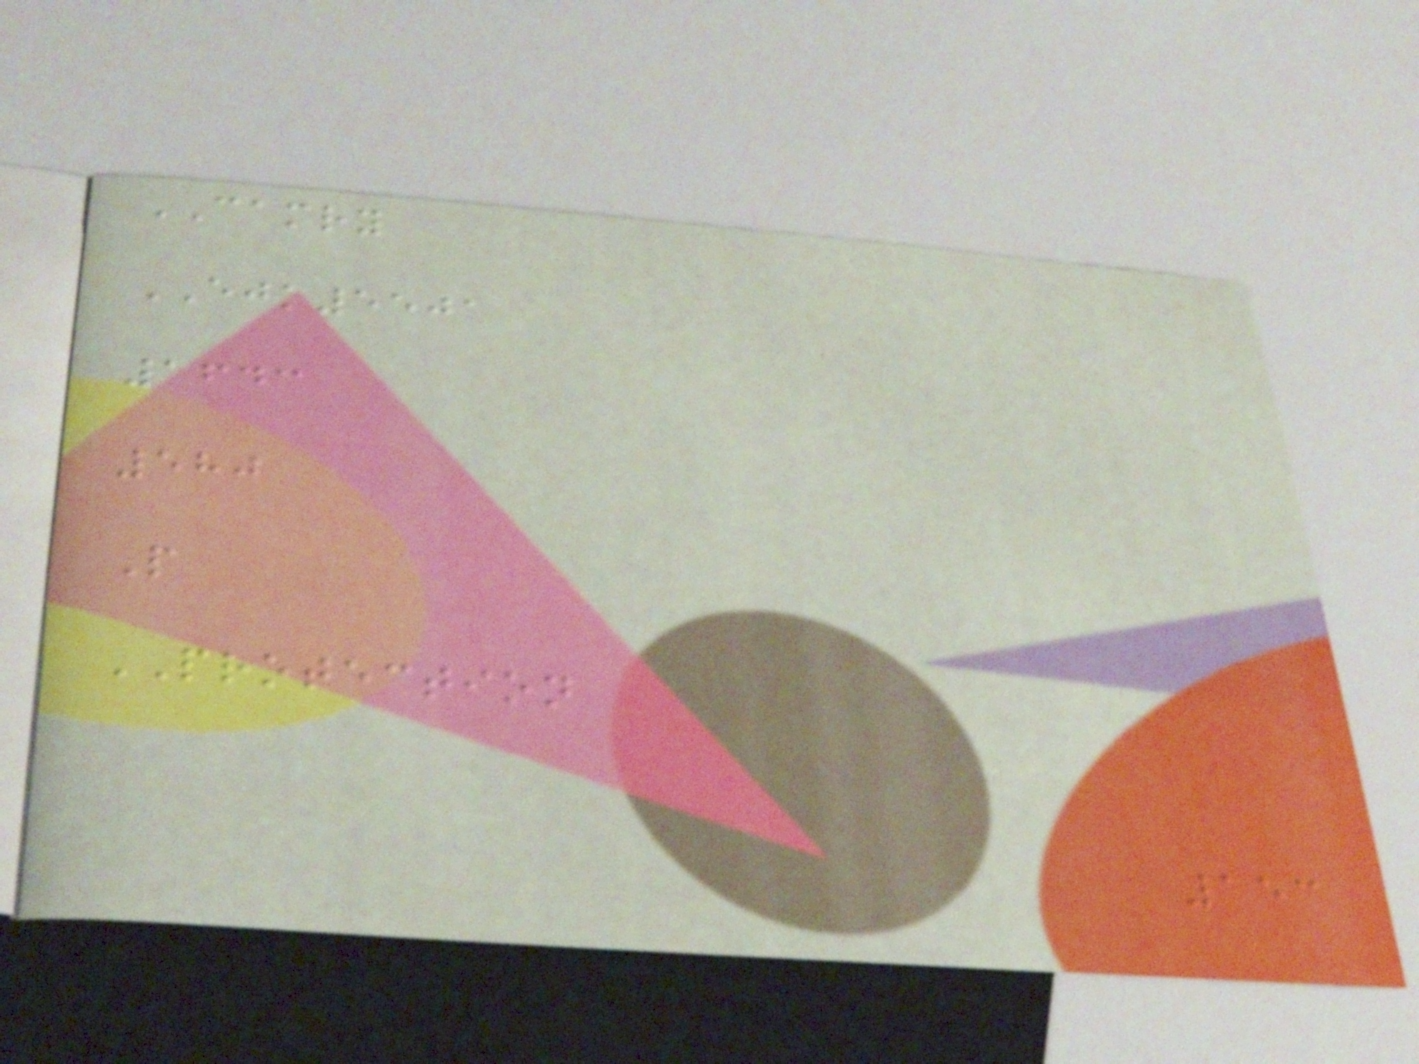CAMRY
EJK5501
1643
580
P
PROTECTION
153
